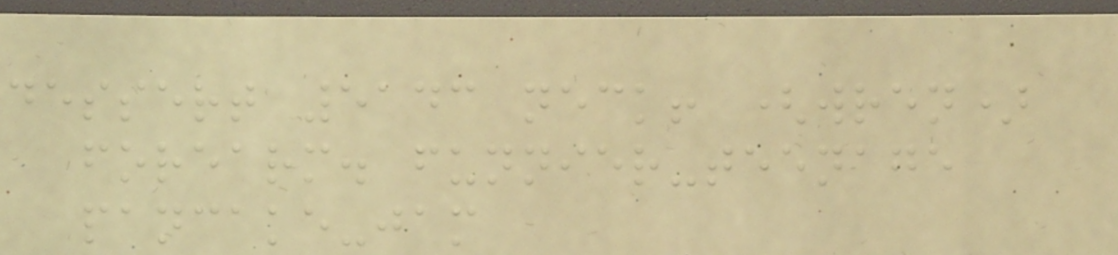dessert 5143 neck! (wren)
forearm. funnier-teenage
pancake-jam
